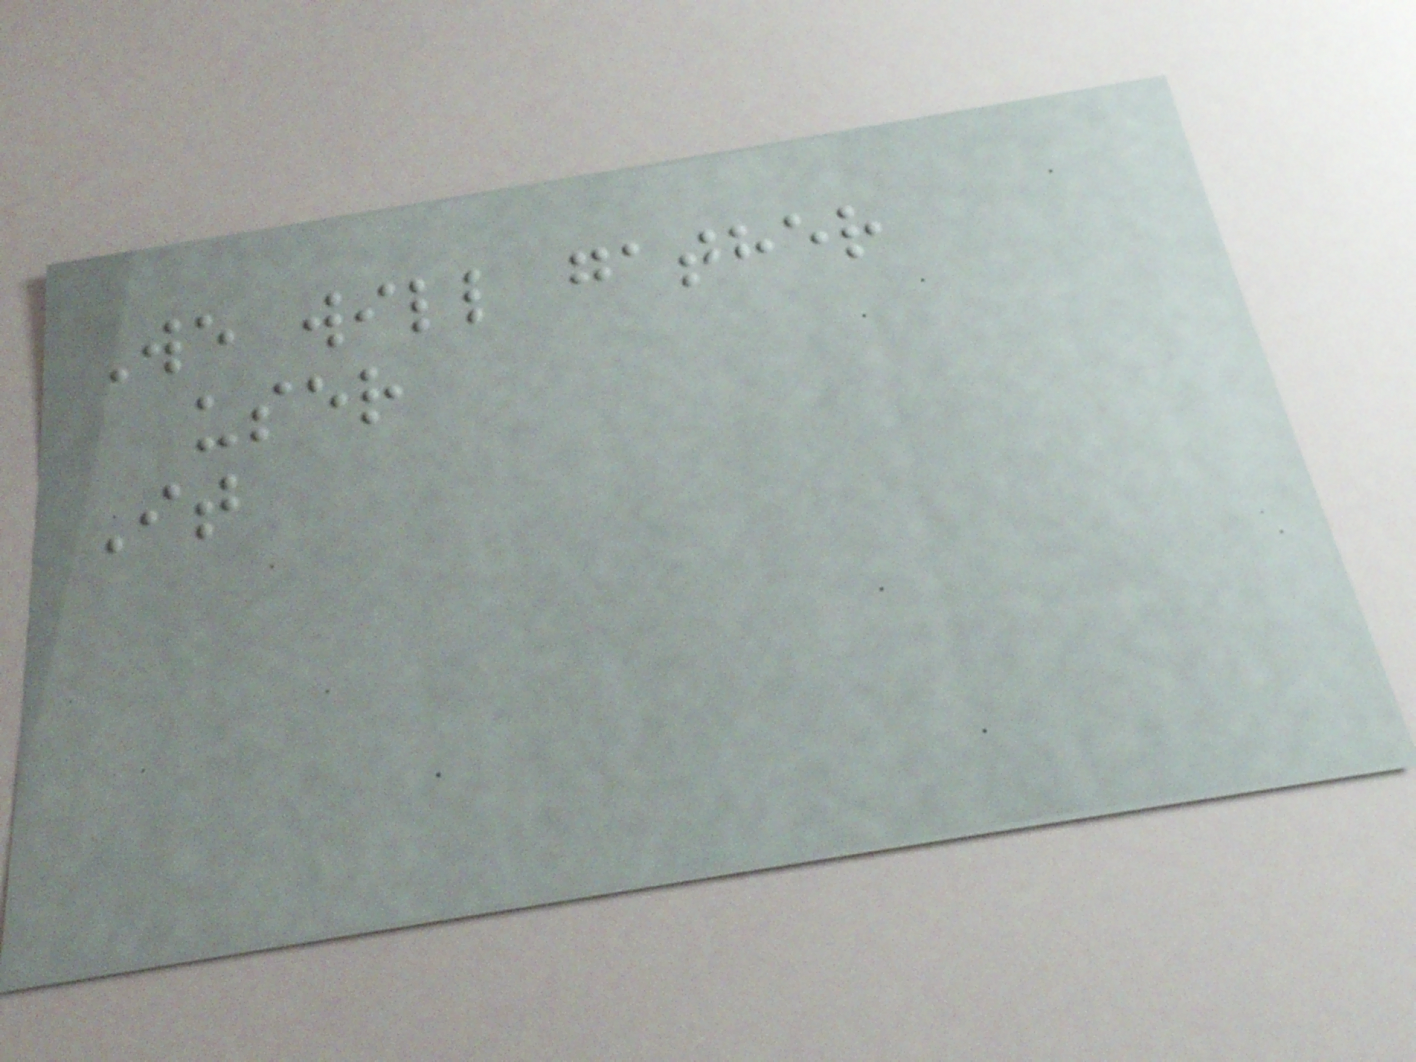We will gather
user
It
